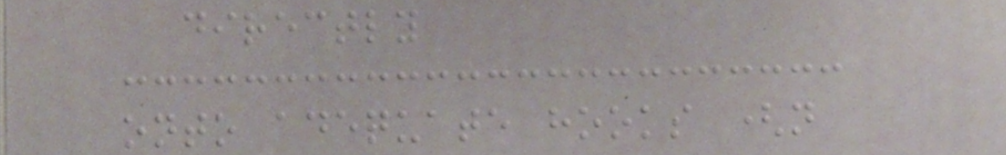directly
onto adequate hooks (not
